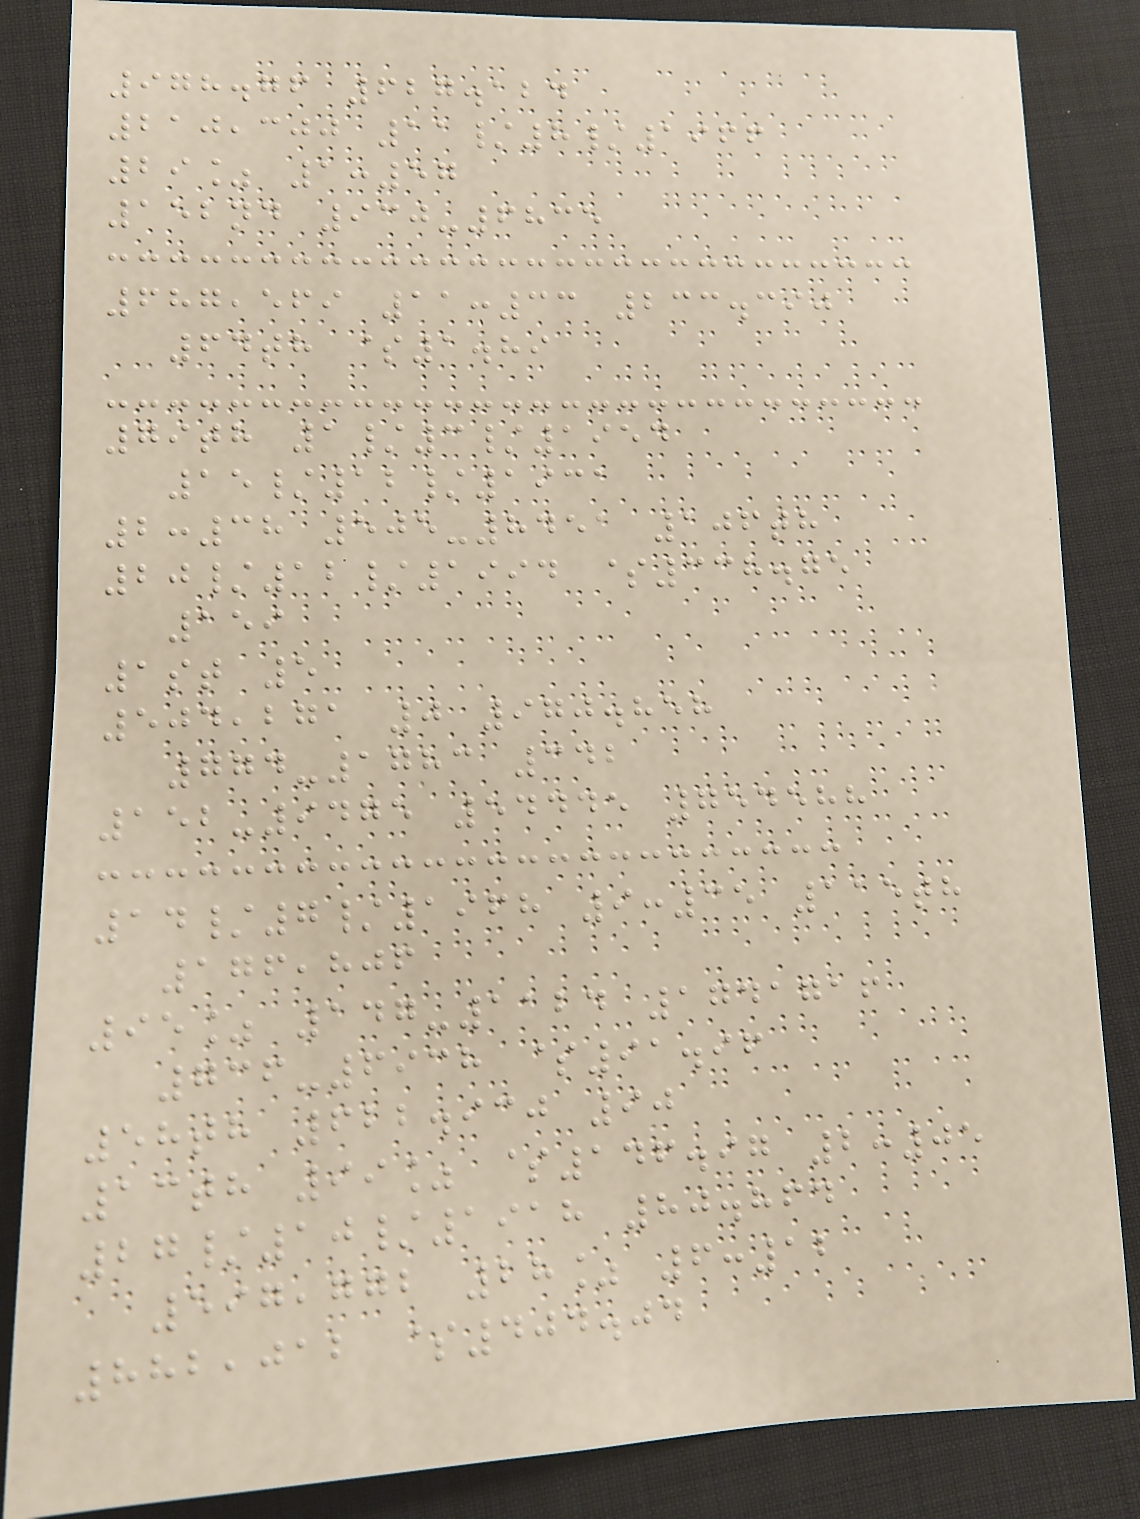978.76 627.124
210,300 11/8/1966
29% 1:57
152nd 930-6835
687,569 11:33 233.390
64th $1.89
79th 1/3/1954
15/12/1931
2:38 505-8451 106th
20/12/1994 $338.75
159
1st 5
504,271 0 970.858
774-1783 342
152-9475 54445 754588
14/7/1968 9:35 115th
176,806
95% 147-1124 1741716
736-6938 $91.96
58th 622.930 90
13th 99% $146.97 2:05
27/10/1918 80.864
597,772 28% 6:12
882,012 $404.04
